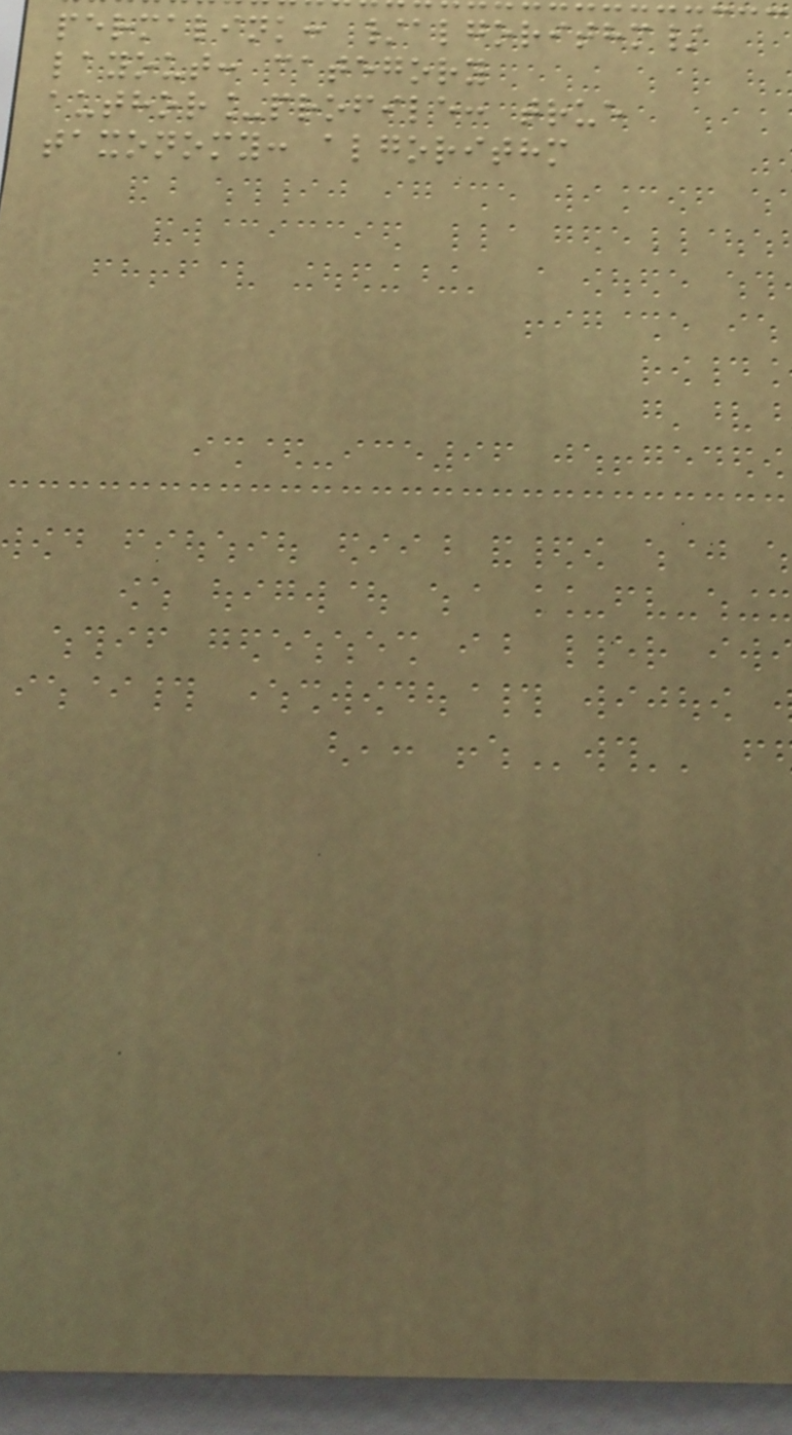permalink: /algorithm/
layout: category
author_profile: true
taxonomy: algorithm
